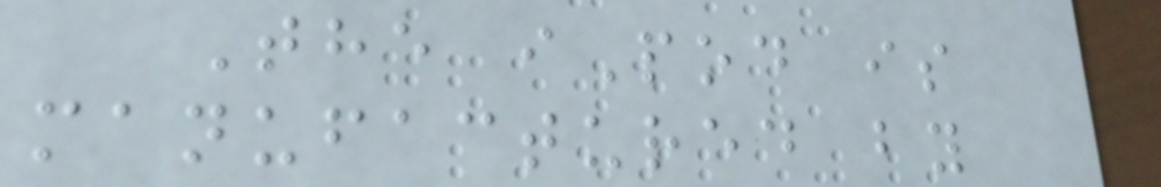The iPod is
manufactured by
